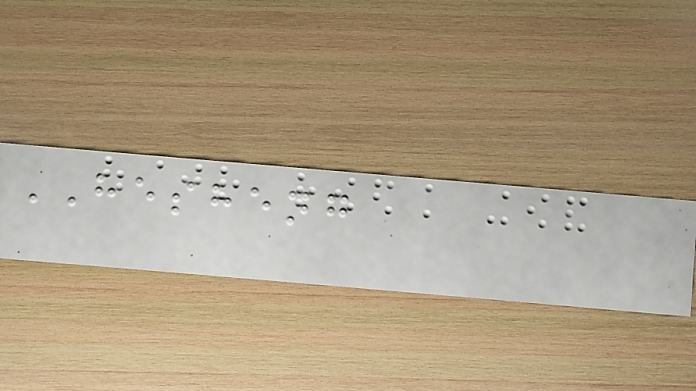HESHENG
